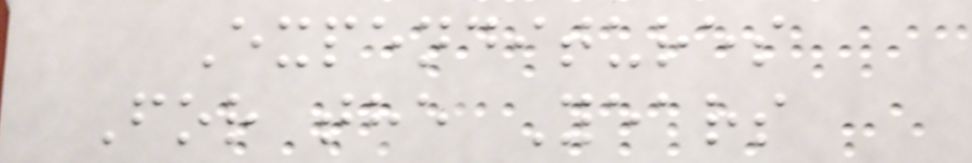Expenditures
For the Years
